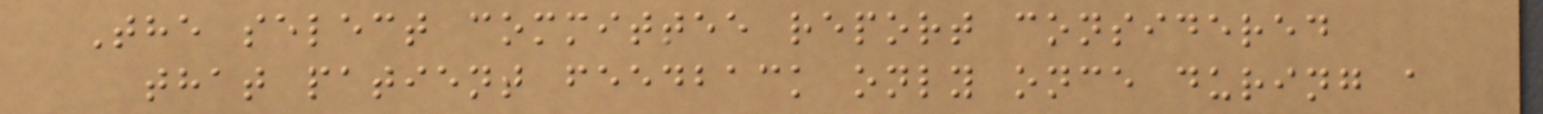The select committee report considered
that patient feedback only once during a
